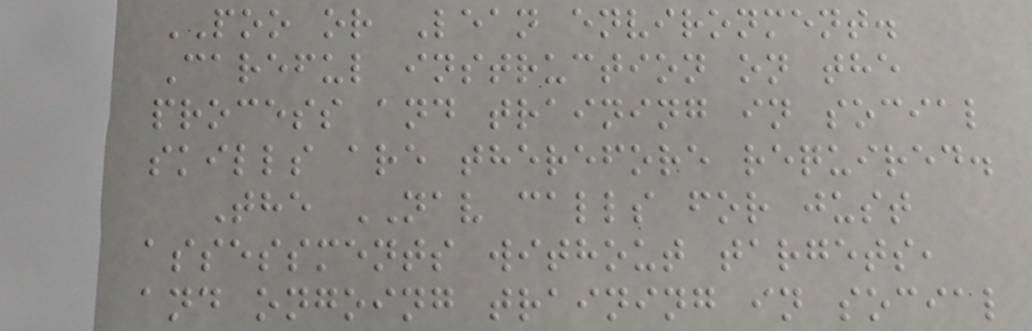POO or Lean environment.
Careful instruction on the
process and training in social
skills are therefore required.
The NAV calls for just
assessments without targets,
and ongoing training in social
